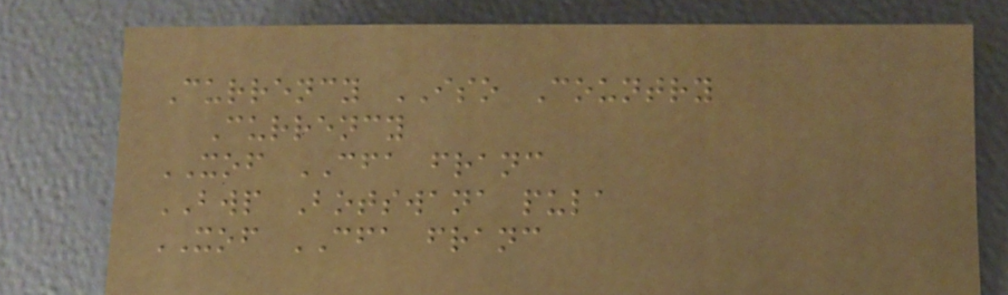Currency ISO Country
Currency
XOF CFA franc
BWP Botswana pula
XOF CFA franc
